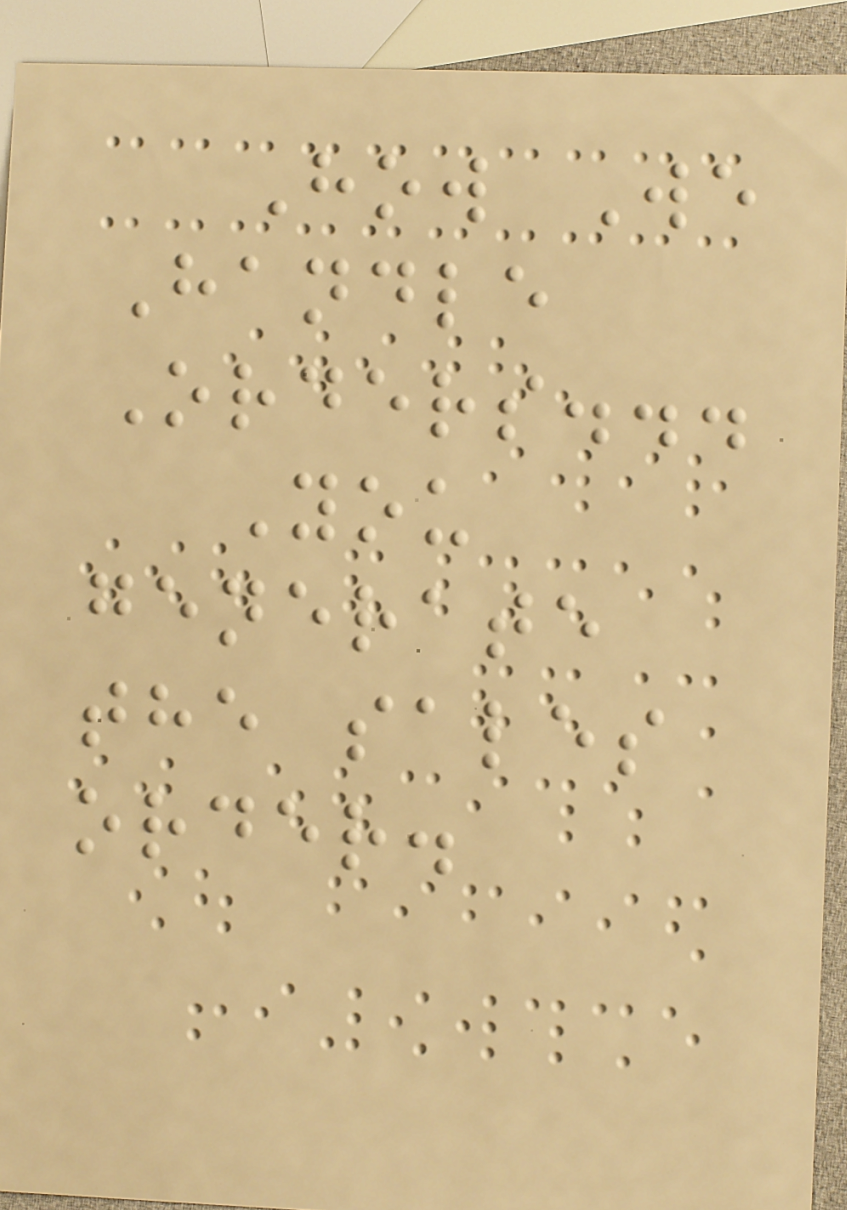How We
Handle
Orders...
You
generate
the sales
order.
